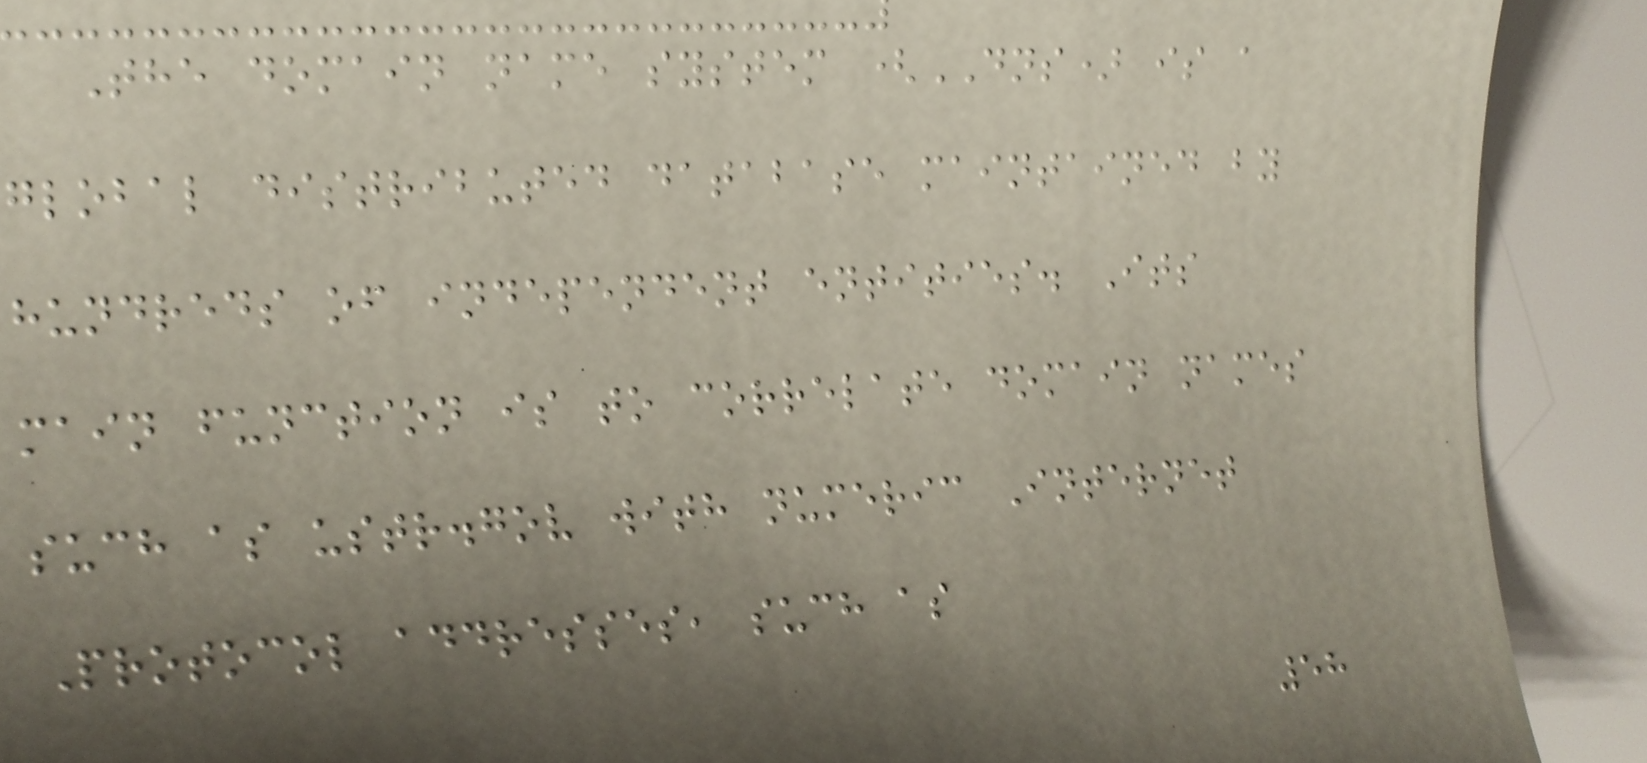The domain name system (DNS) is a
global distributed database maintained by
hundreds of independent entities. Its
main function is to correlate domain names
such as ustr.gov with numeric Internet
Protocol addresses, such as
58
